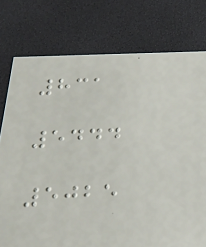831
5444
5025
